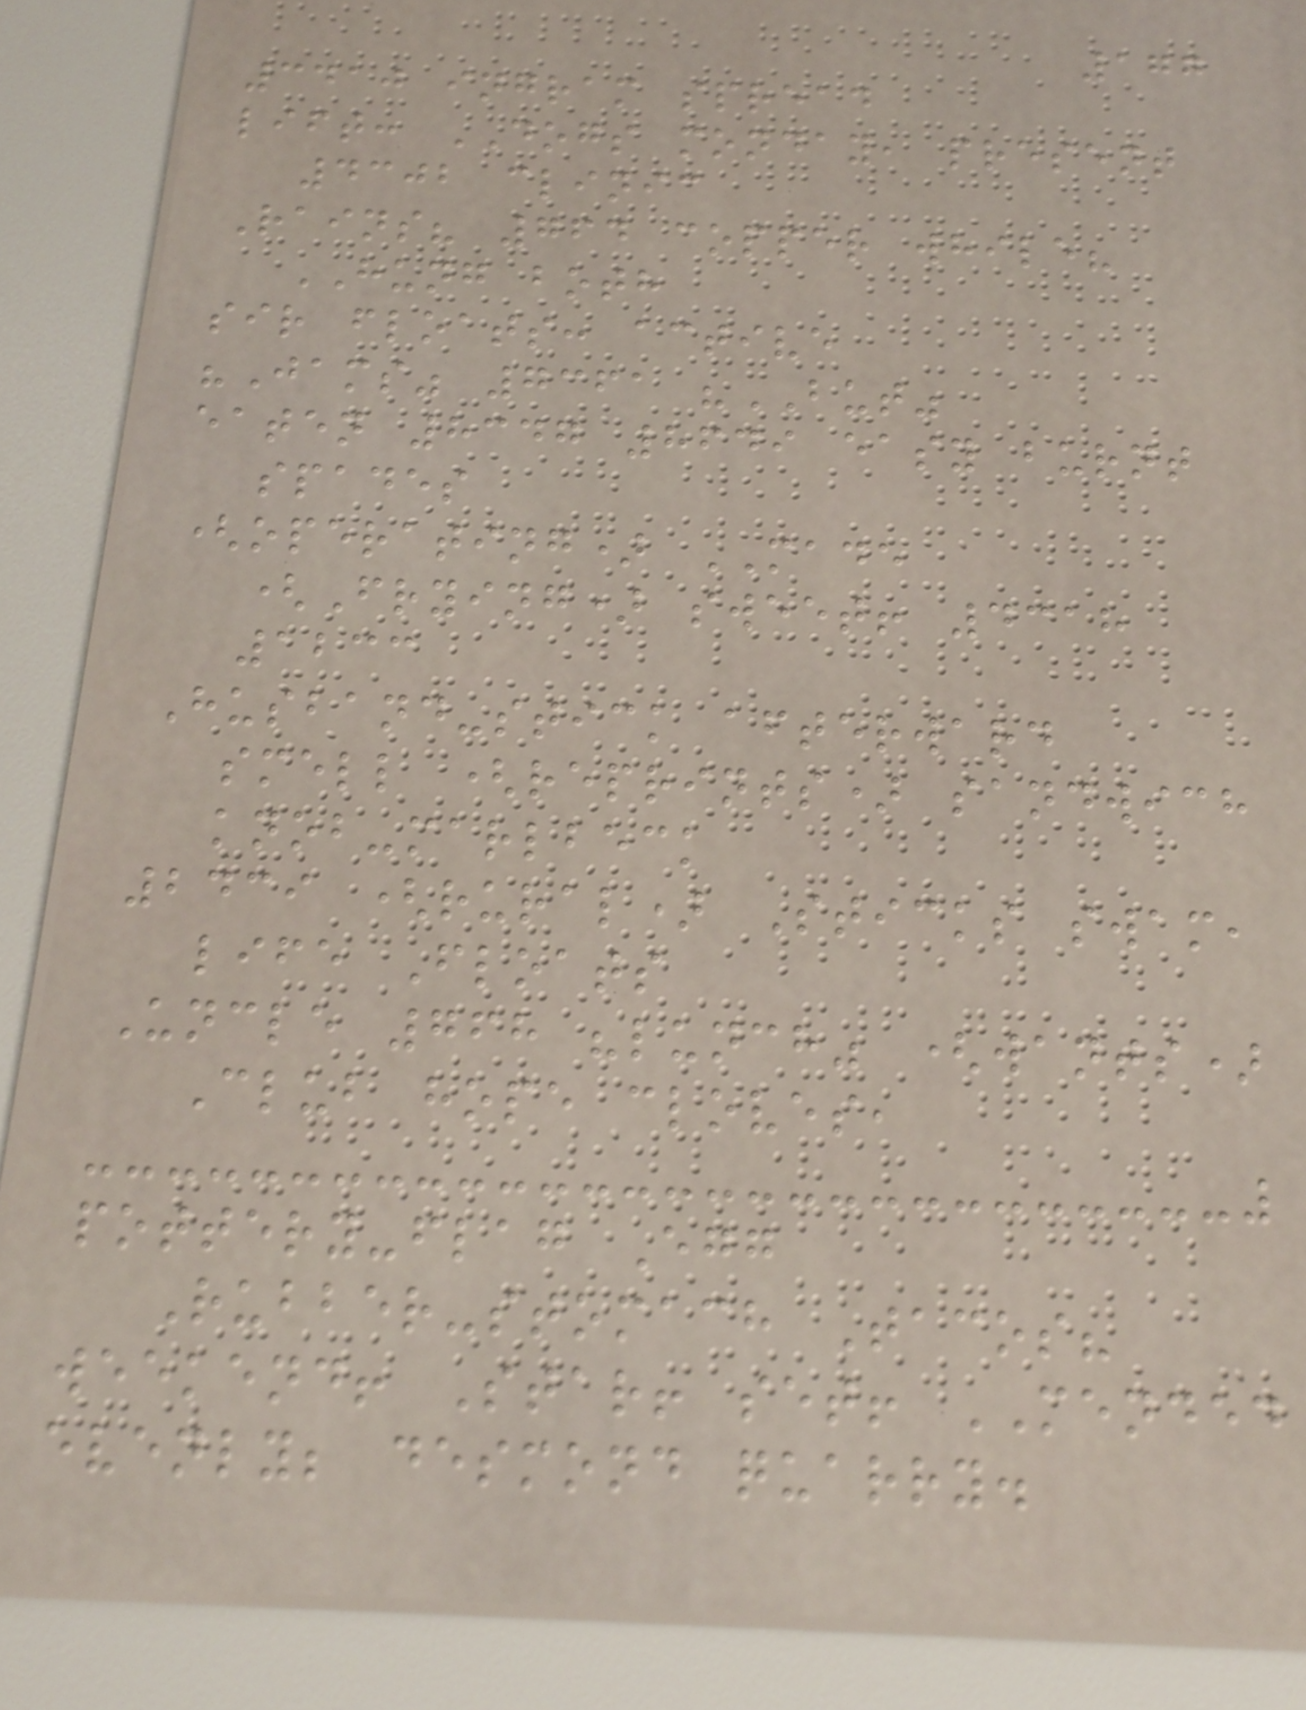177
3410 ingram spread
lift: DOGS monday, present
4302 clinic
Rains? 764 copper while?
HUNG both
sir floats: active
"Jams" 7361 "BUT"
eaten 8347 8649 easy burnt
spades
(operating) MADE
(Frying) sweet! 4318
1233
Husband-stick afterward
smell (reprints) sandwich
knob-marlbeck
2439 (rural) Sticks swam,
life Floats
Uncle 768 "lunch" (wants)
Club hope cloves,
pottery-flag Egg
Rubber-stomach Tacos?
weekend! Star! set! MENDED
evenly; desmond quarry.
